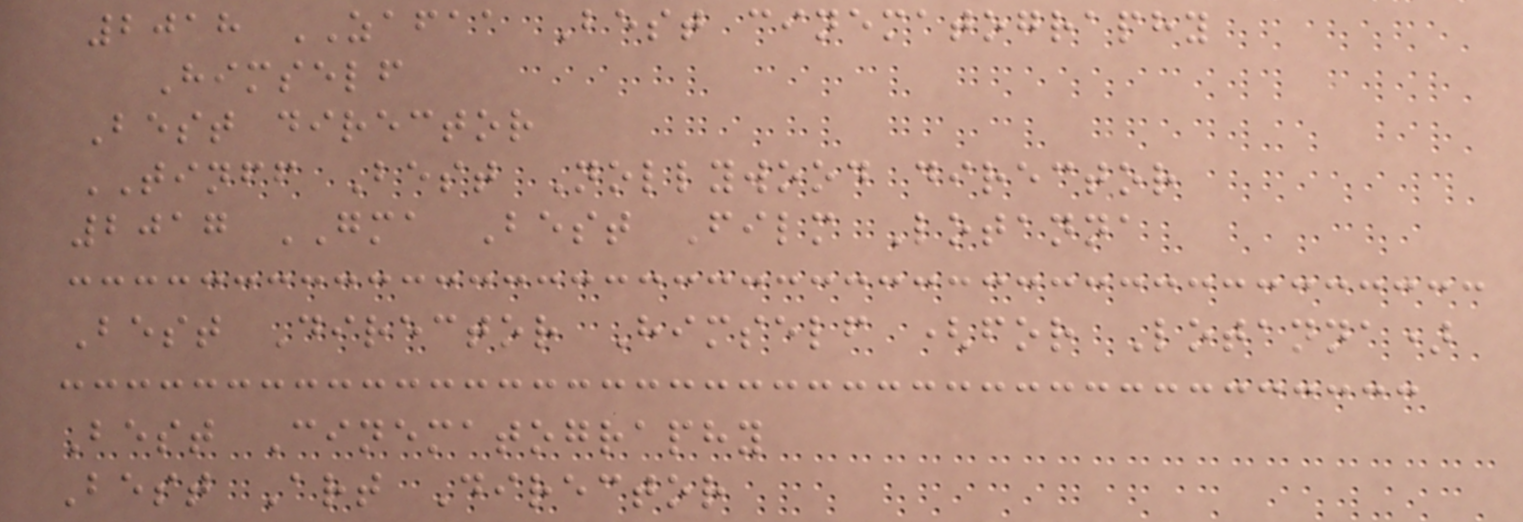2018 ZAFAA Best cinematography
Himself
Best director
TINFF Best Nollywood director
2017 GMA Best Film Lotanna
Best Director Himself (for Lotanna)
Best Cinematography
Best Art Director
